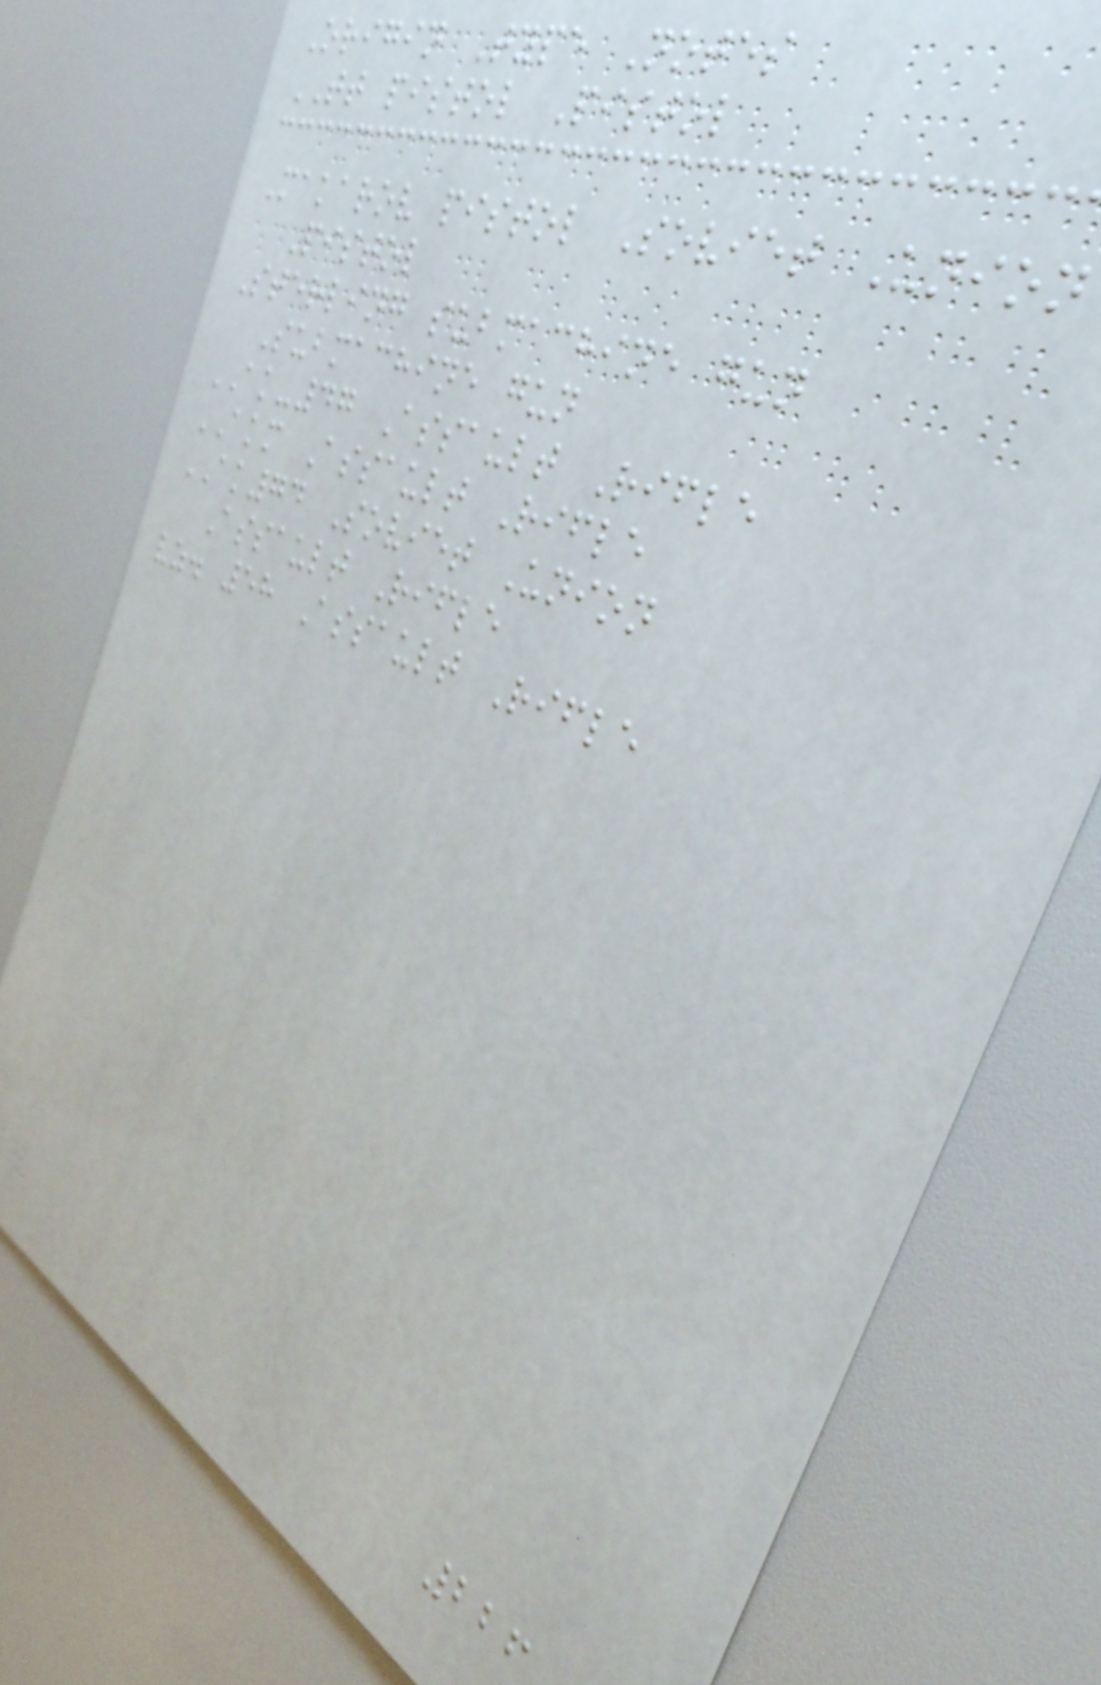Origin Type Notes
TT pistol Pistol
Makarov pistol Soviet Union
Pistol
Sterling submachine gun
Submachine gun
AK-47 Assault Rifle
AKM Assault Rifle
AK74 Soviet Union
Assault Rifle
vz. 58 Assault Rifle
226
